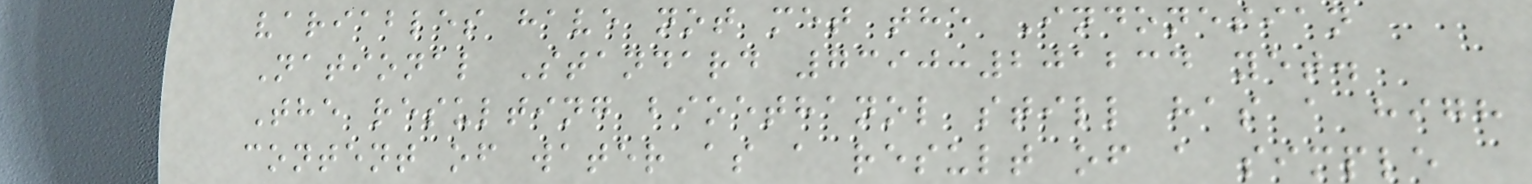variables have not met the Indonesian
National Standard 7390:201234 yet.
The resulting bioethanol still has a high
content of water as a result of a simple
